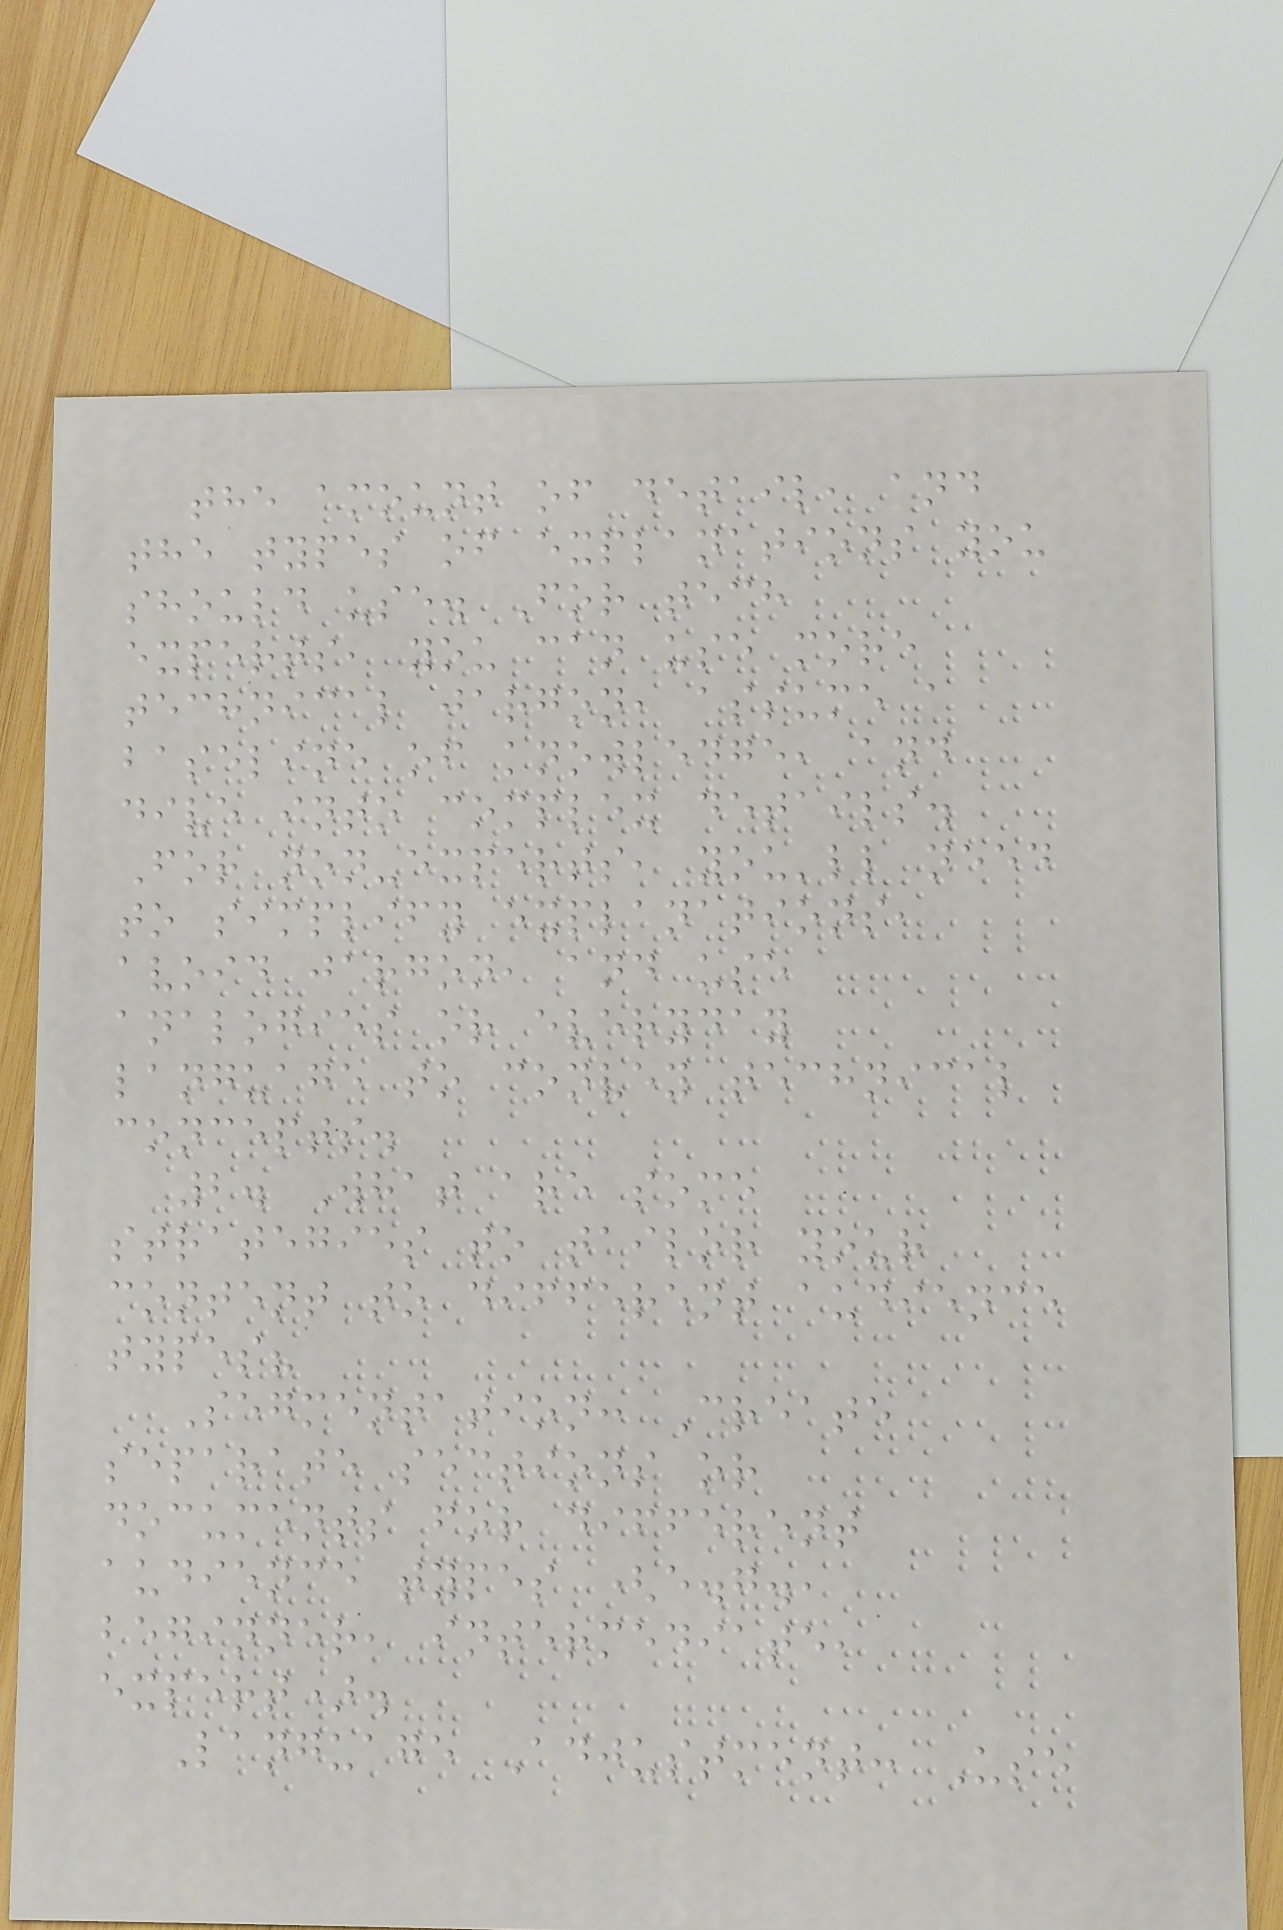the amount of detail, and
the types of explanations you
should use. For tech
experts, you can use more
technical jargon, assume a
baseline of knowledge, and
dive into complex details.
For non-experts, you'll need
to simplify explanations,
avoid jargon, and use
analogies or everyday
language to convey technical
concepts.
2. What are some
strategies to tailor your
content to different audience
types?
Segmentation: Create
separate sections or
documents for different
audience types (e.g.,
beginner, intermediate,
expert).
Language Adjustment: Use
